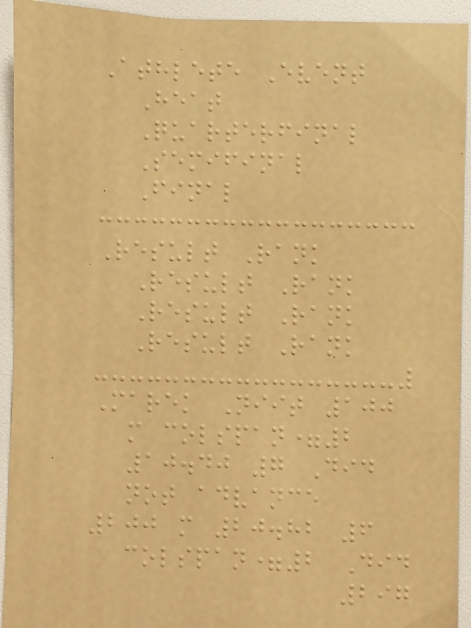Athlete Event
Heat
Quarterfinal
Semifinal
Final
Result Rank
Result Rank
Result Rank
Result Rank
Marek Niit 100
m colspan=2
10.40 7 Did
not advance
200 m 20.82 6
colspan=2 Did
297
